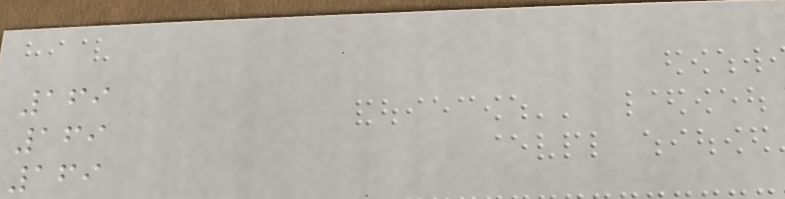169
169
169
